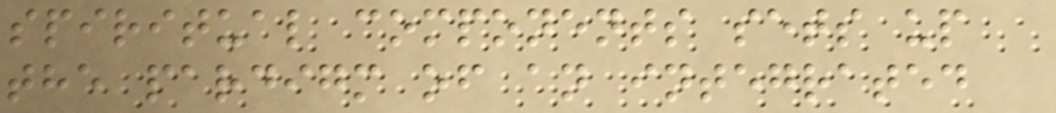spiritual components sets up
the pardigm of an integrated
